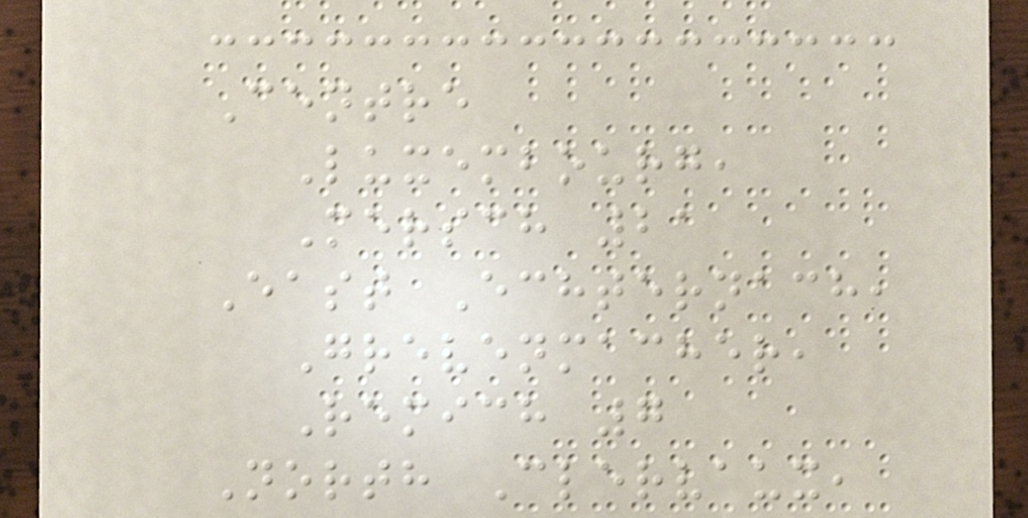Centre
Luxembourg,
Mersch 21
East Echternach,
Grevenmacher,
Remich 7
North Clervaux,
